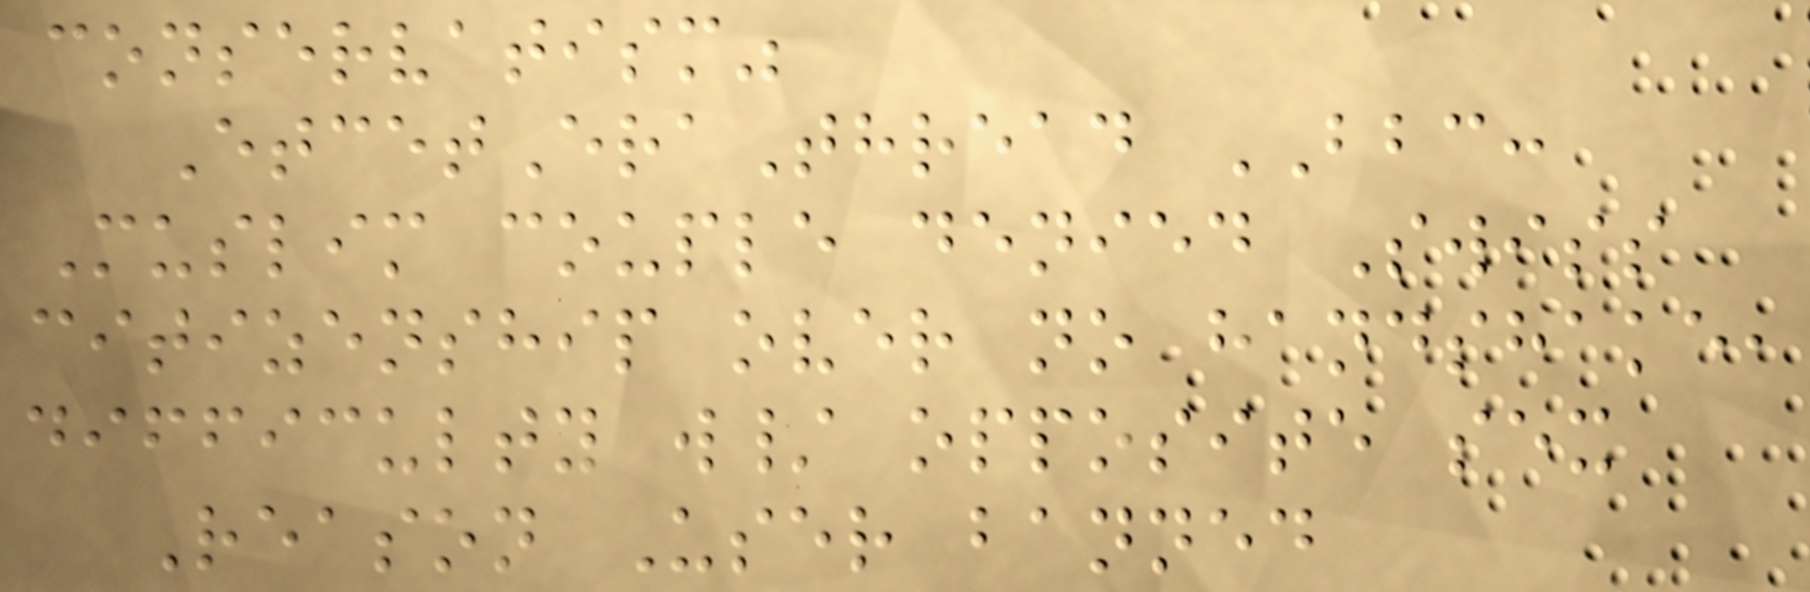conservatism"
EtcetEraThread BBC:
Muslim couple denied Swiss
citizenship over no handshake,
difficulty w/ opposite sex
Reason User banned
